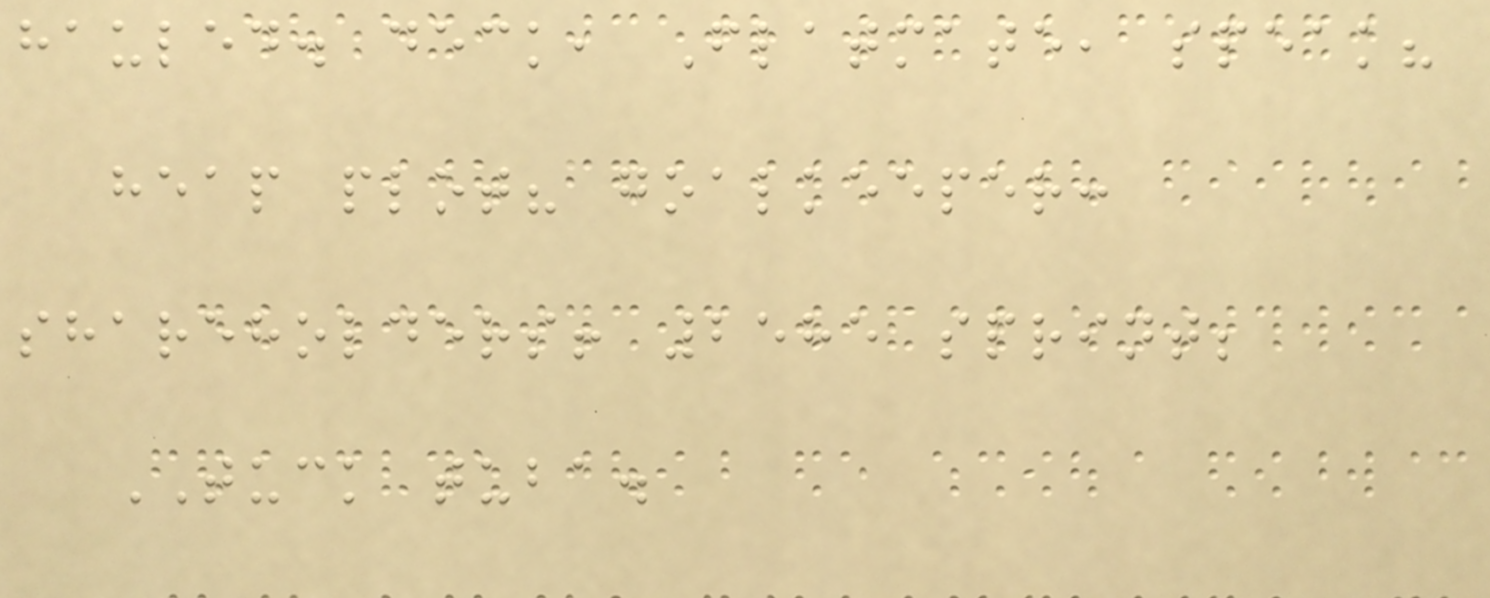hauled. deck, Flatmate, speak?
heap plot? goalkeeper:
shareholders! 2585 sprint;
TUCK tuba.
